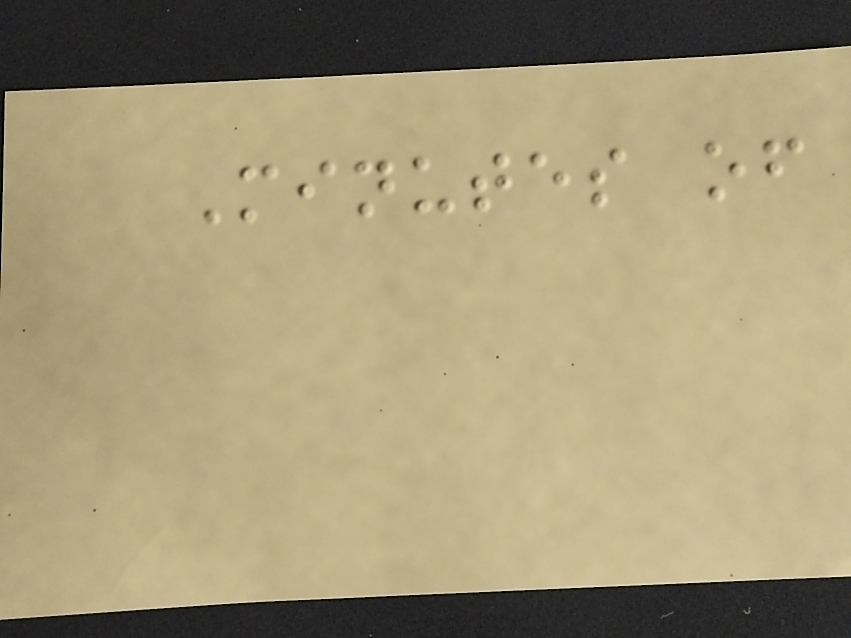Minutes of
